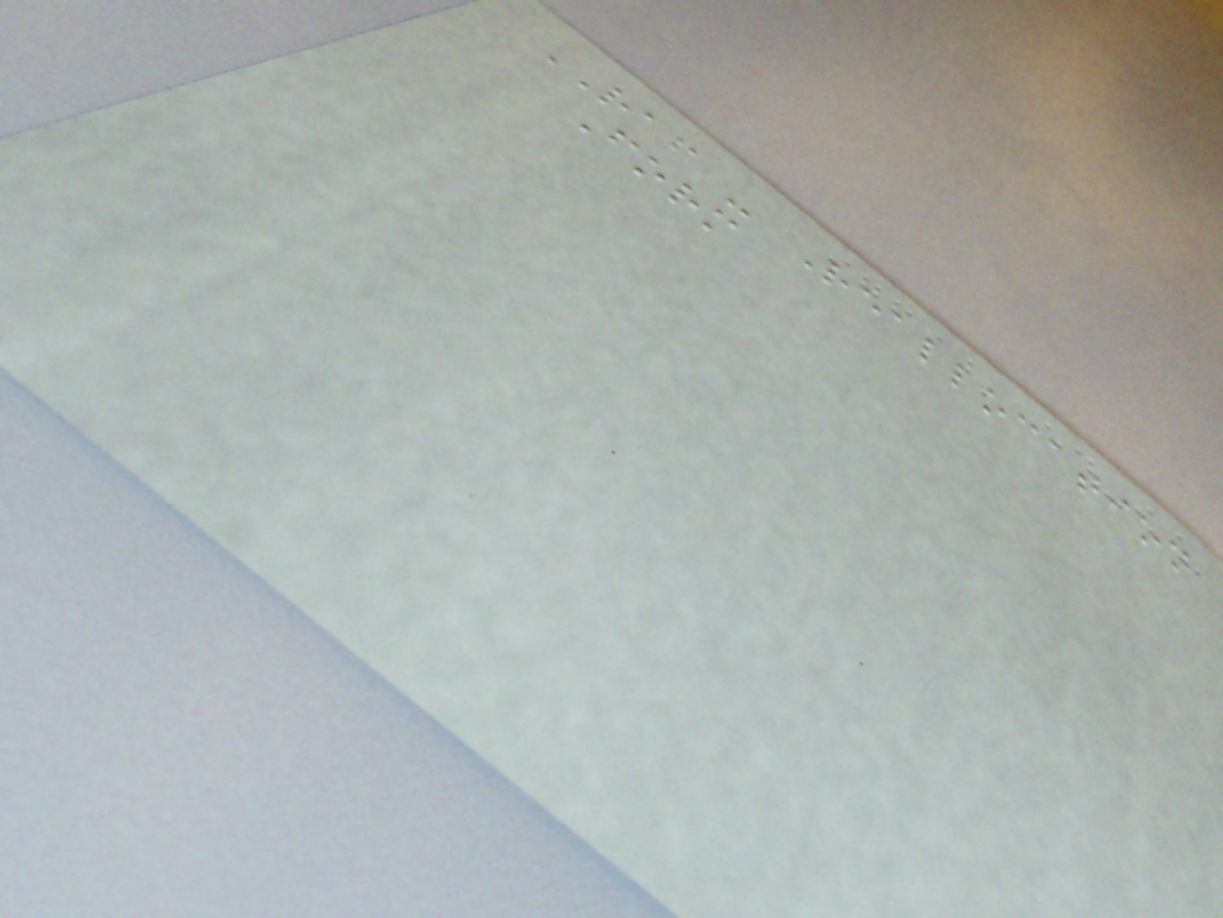RAF - Reallocation
Form
